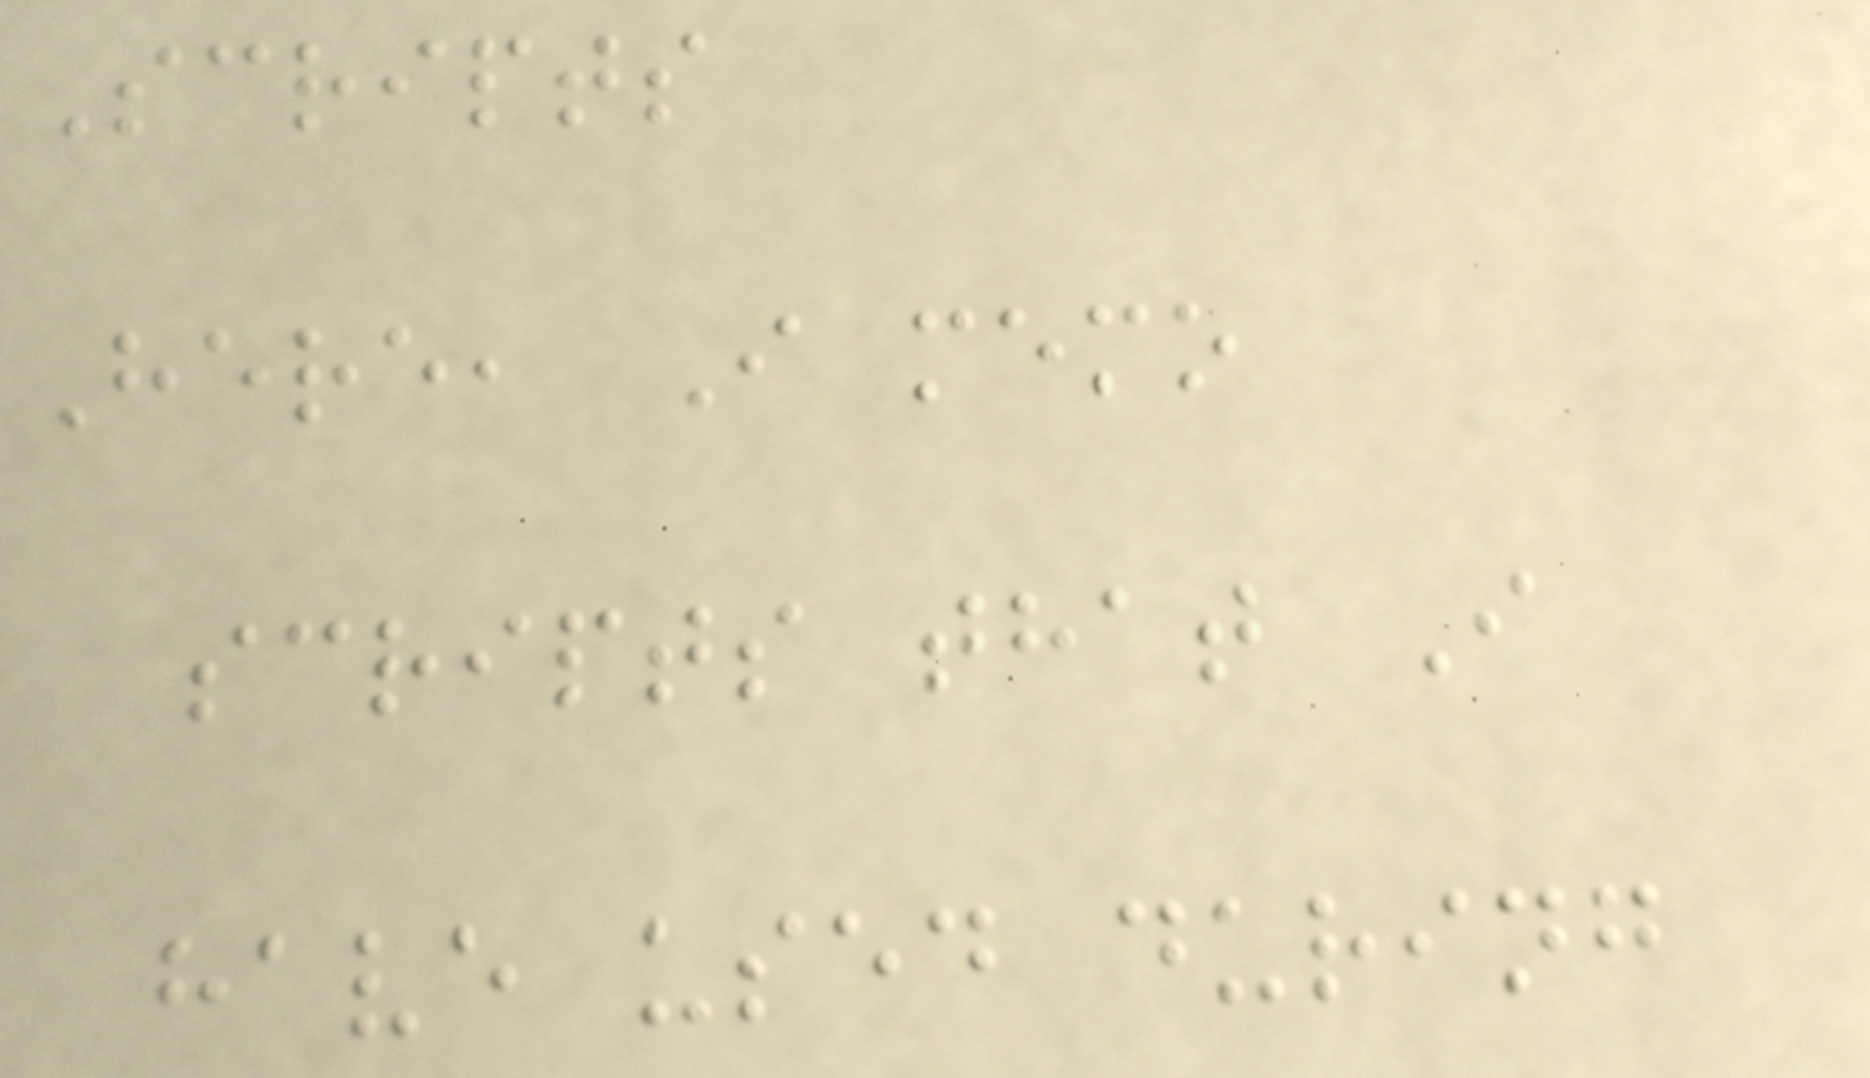Scripts
Here, I memo
scripts that I
have used during
